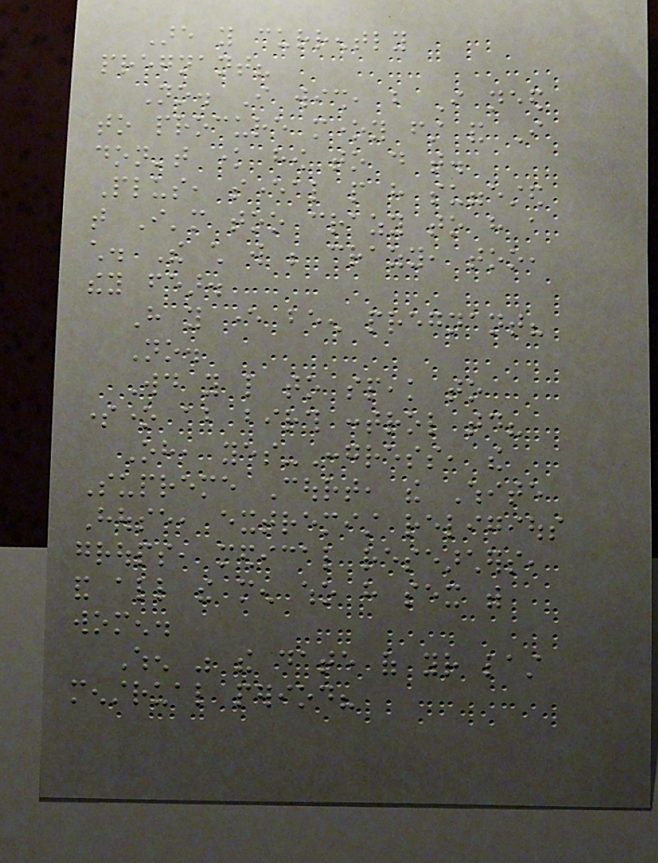Are you currently
pregnant?
No. I wish, but I need
to procure money first and I
don't know how to do that.
Plus, several people have suggested
that I'm too crazy to have a
child. The child will be crazy, too,
they fear.
Have you ever been pregnant?
No.
Would you like to speak to
someone about birth control today?
Oh, yes-Congress, the
Supreme Court, the White
House, extremist religious
groups, medical researchers,
and all the men who have sex with
women.
When was the date of your last
menstrual period?
